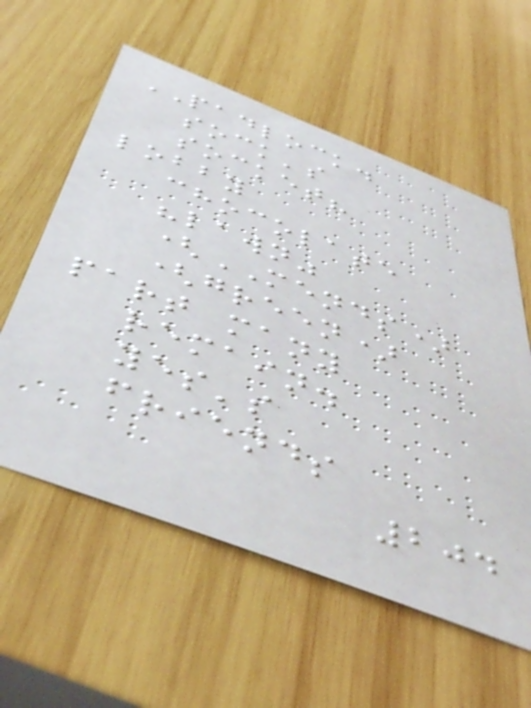PADLOCK.
sock's
socket?
lobby
chocolate
"lawn"
(MENDS)
(green)
part many
remain.
yes's
friends
204
